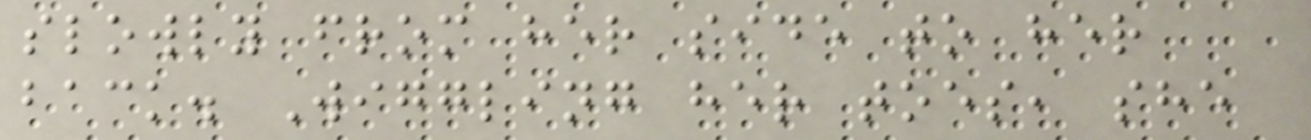slowly from her side to her
back. Wiggling her toes, she
